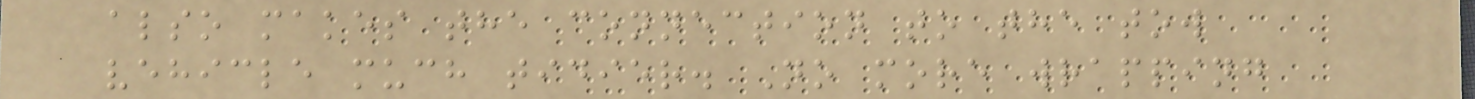also makes the connection to the tow
vehicle much tidier. No more wrapping
